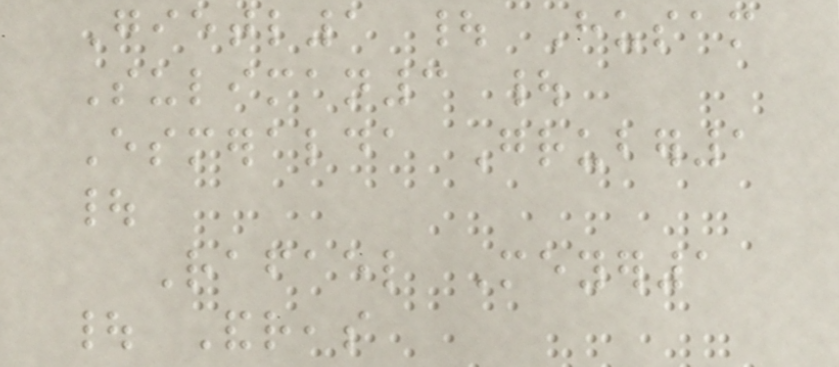Gietl1 | Husam
Suliman3 |
Esmeralda Gruber1
|
Rafael Meyer1
| Andreas
